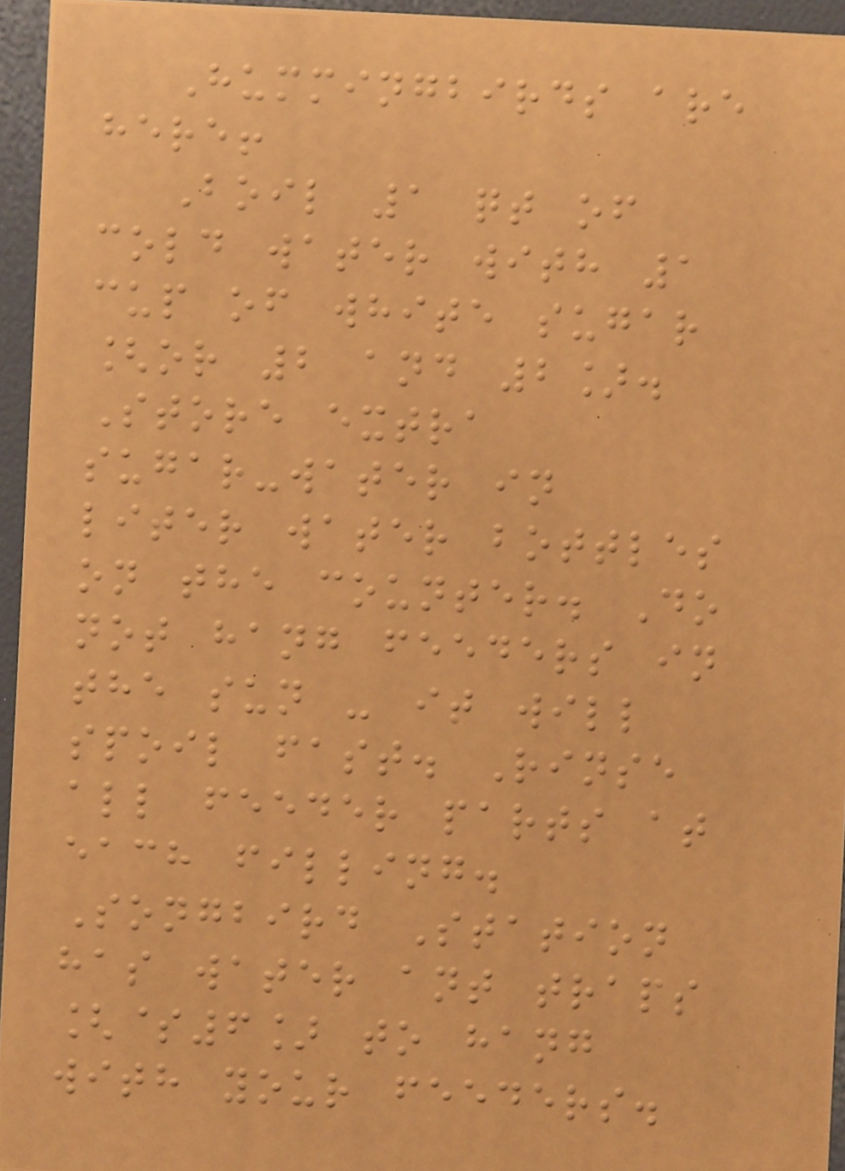Hummingbirds are
here!
Boil 1 qt of
cold water with 1
cup of white sugar
[or 2 and 2].
Store extra
sugar-water in
liter water bottles
on the counter. Do
not hang feeders in
the sun - it will
spoil fast. Rinse
all feeder parts at
each filling.
Songbird Station
has water ant traps
[$6] to hang
with your feeders.
